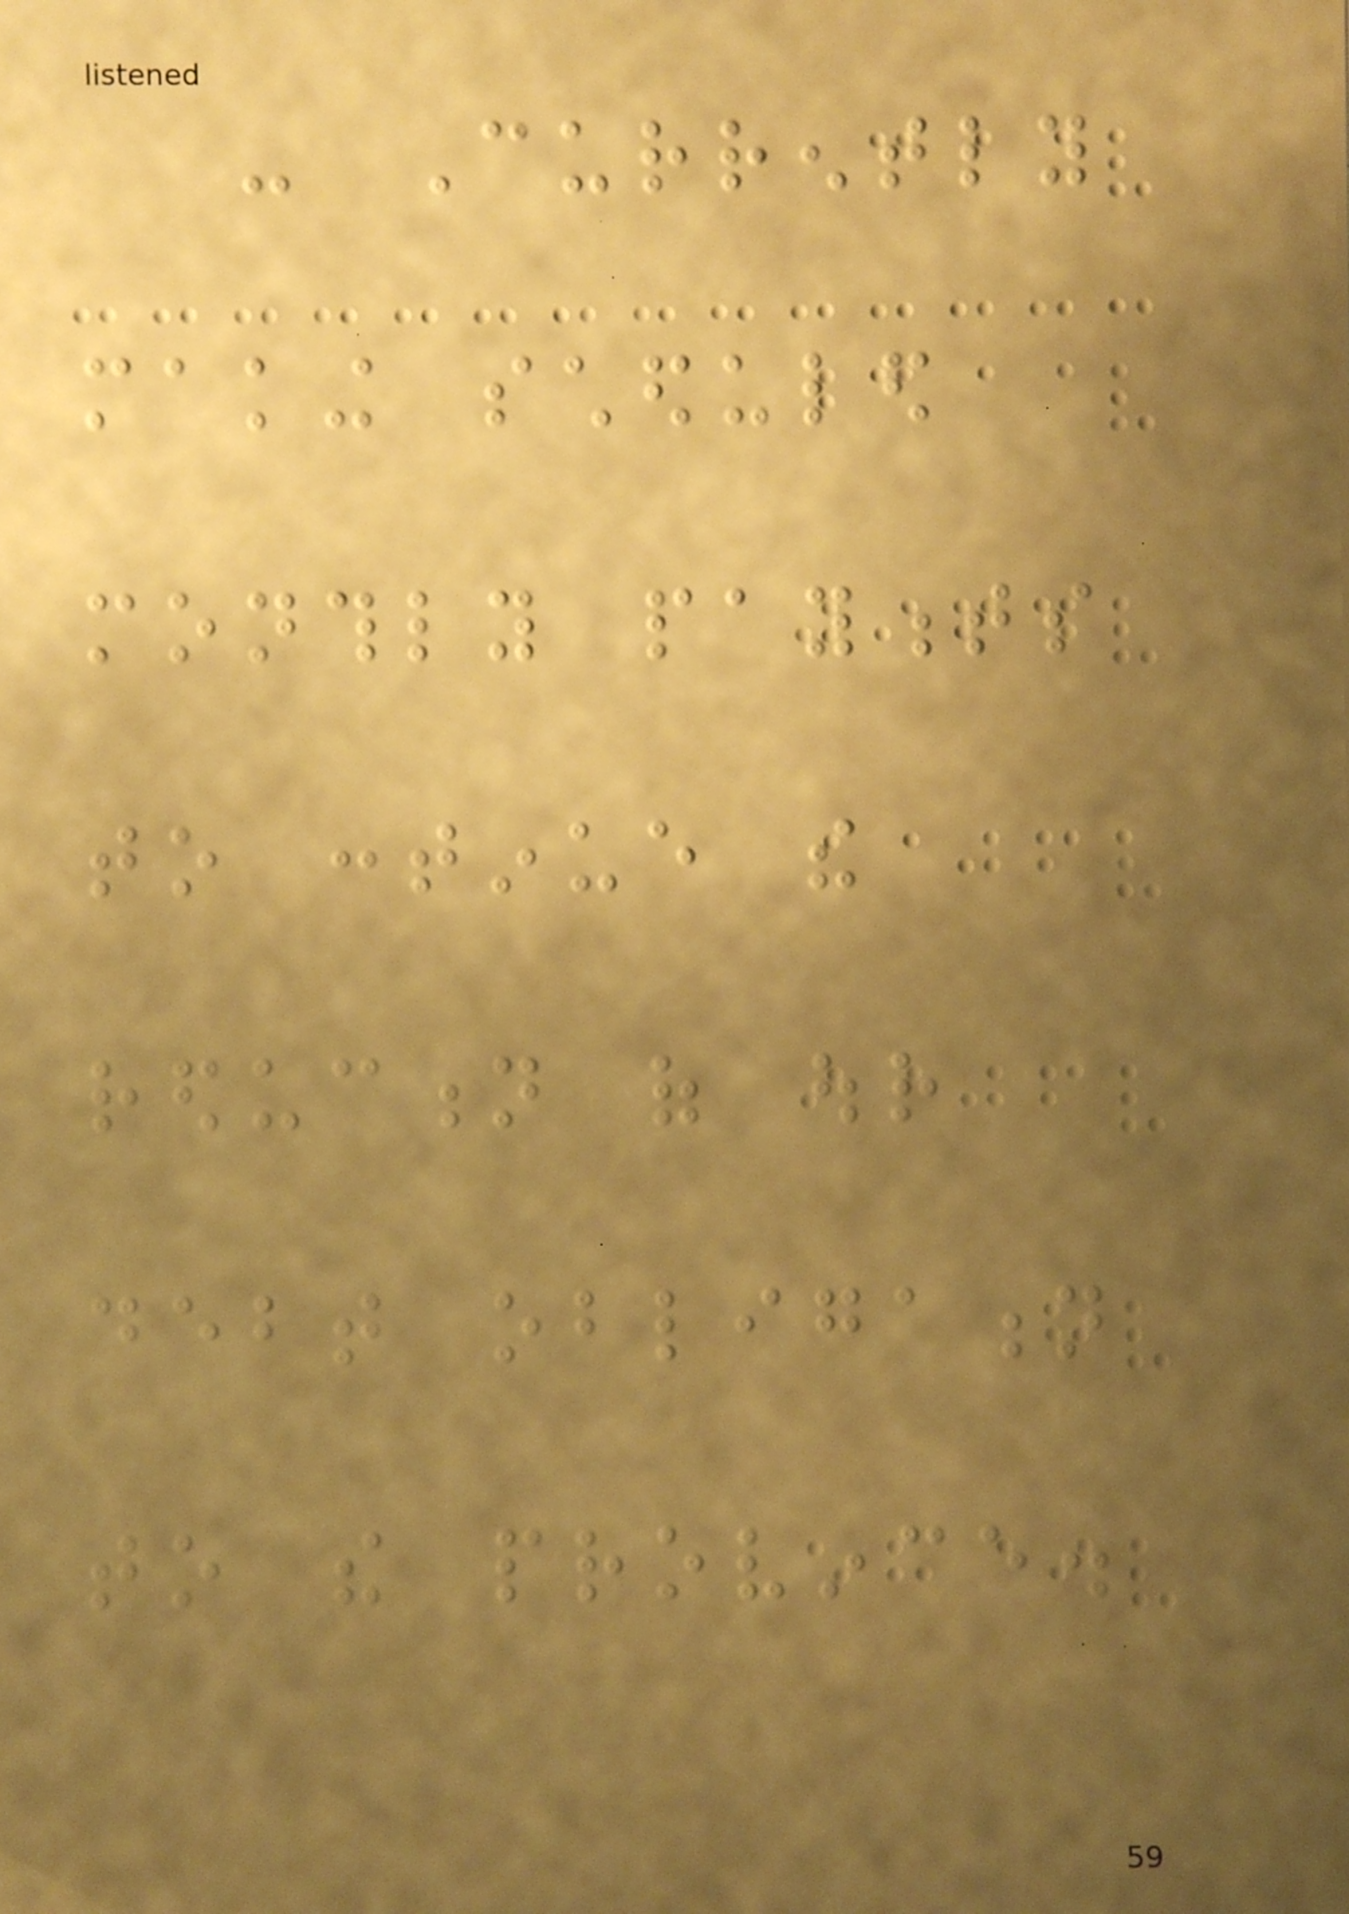- Currently
making scheduled
monthly payments
to continue the
reduction of our
debt obligation
to the province.
